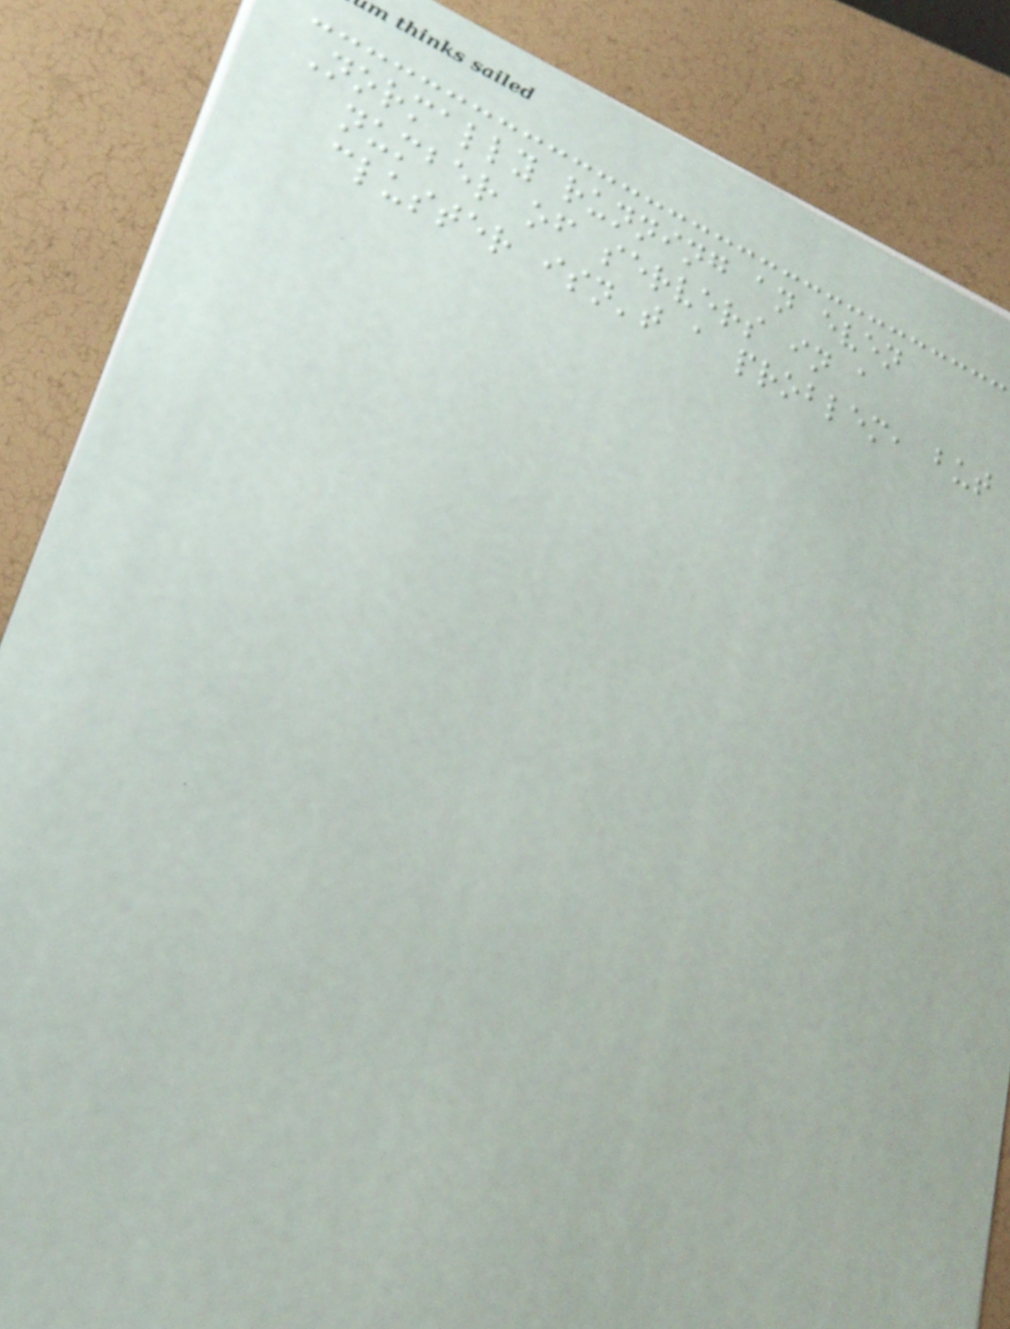Normally running an even
number of servers in a
cluster isn't a problem, but
